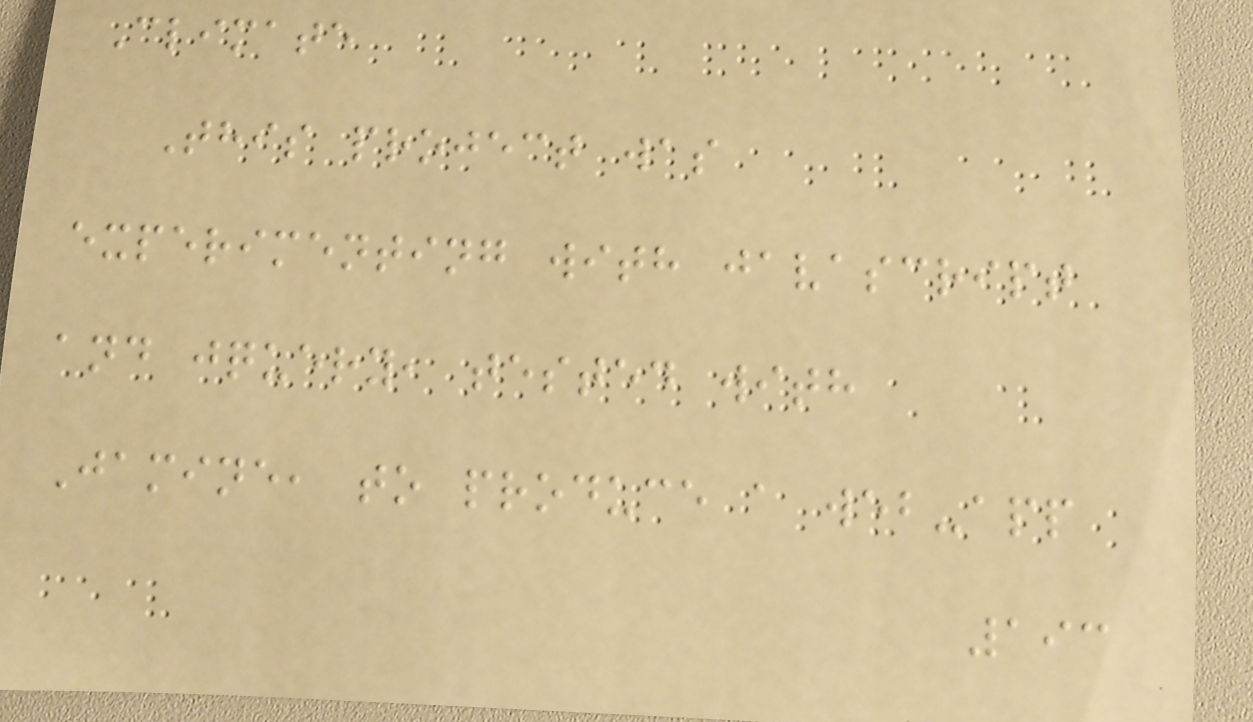Climate
This project was
experimenting with javascript
and jquery, tested with
Jamine, to produce a web-app
193
